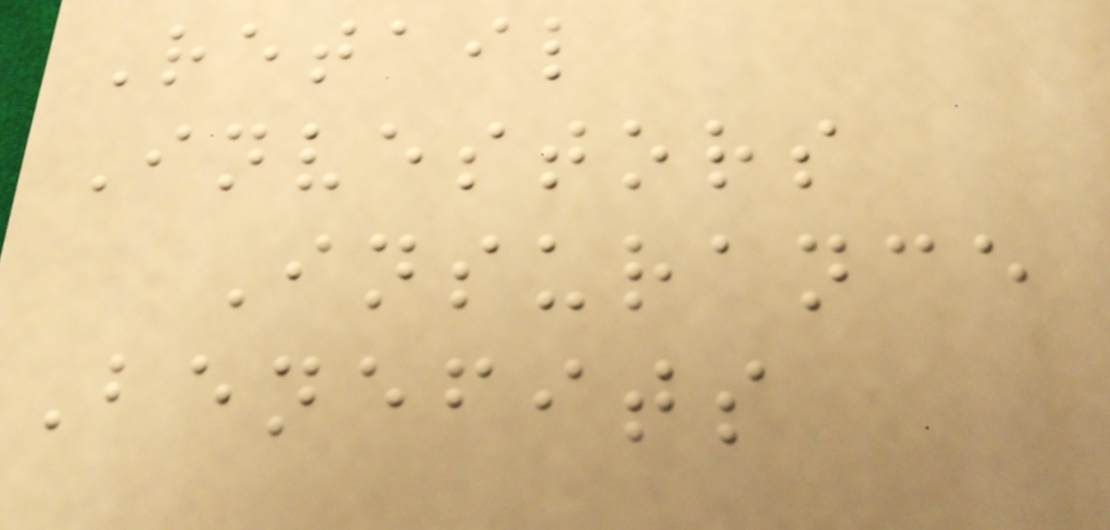Retail
Investors
Insurance
Benefits
